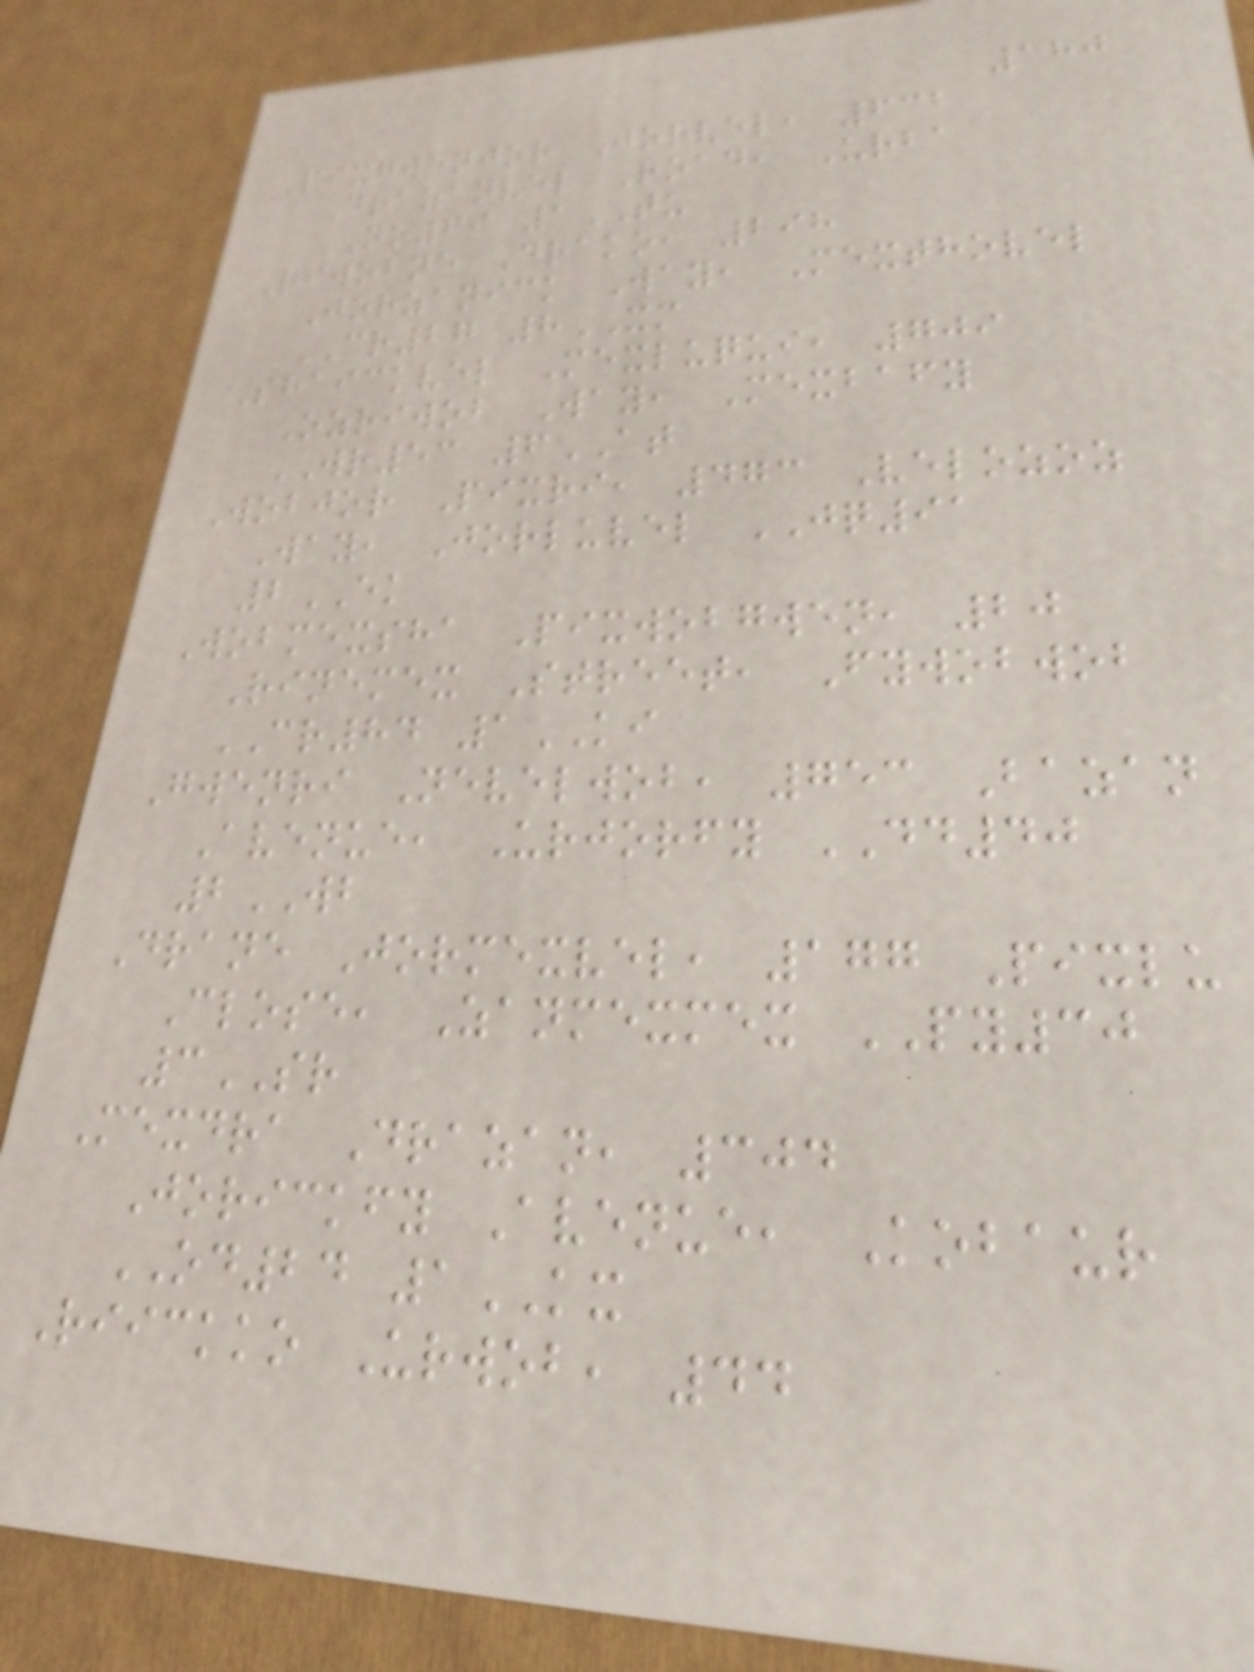180
Pixgwenjor Jorvel, 632
Drazanvel Road, Urba
NO69 1TU
Riwobne Drako, 298
Jorzanick Way, Mexthovel
CR27 8XM
Shaickvel Mexluqui, 709
Ozriwob Way, Mexbafy
WR53 6AT
Wobjor Pixri, 473 Velozoz
Way, Jorluvel JQ91
2EK
Wobmexsha Pixwobgwen, 20
Rinemex Street, Fywobwob
CR84 1KI
Gwenri Nevelwob, 753 Bazan
Avenue, Urjorfy DD40
2WB
Drane Jormexvel, 177 Pixlu
Close, Zanmexmex PY30
3SR
Mexdra Drazan, 304
Jorickfy Avenue, Kobaur
OD24 1KX
Riickko Urwob, 44
